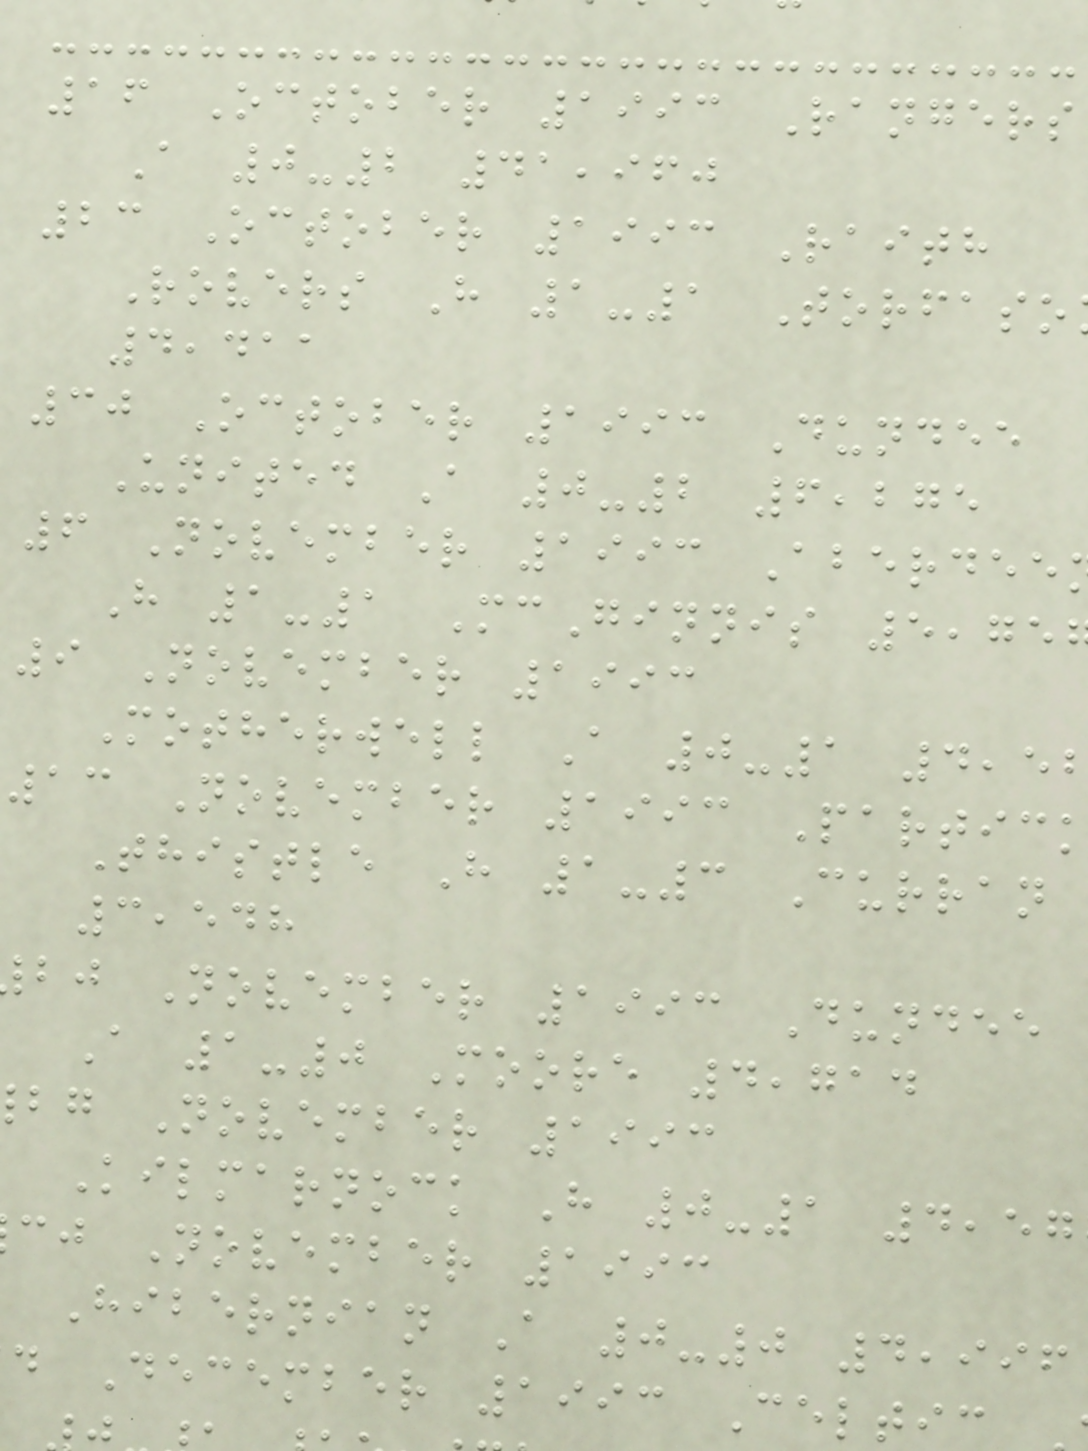16 October 1993 Rangers
A 0-2 41,960
23 October 1993 Raith
Rovers H 1-1 Torfaso
4,411
30 October 1993 Dundee
United A 0-2 6,275
6 November 1993 Aberdee
H 1-1 McGinnis 5,75
9 November 1993
Motherwell A 0-1 4,5
13 November 1993 Partic
Thistle H 1-3 Curran
3,548
bj November 1993 Dundee
A 1-0 Moore 4,714
bg November 1993
Kilmarnock H 0-1 4,57
cj November 1993
Hibernian A 0-0 4,996
d December 1993 Celtic
